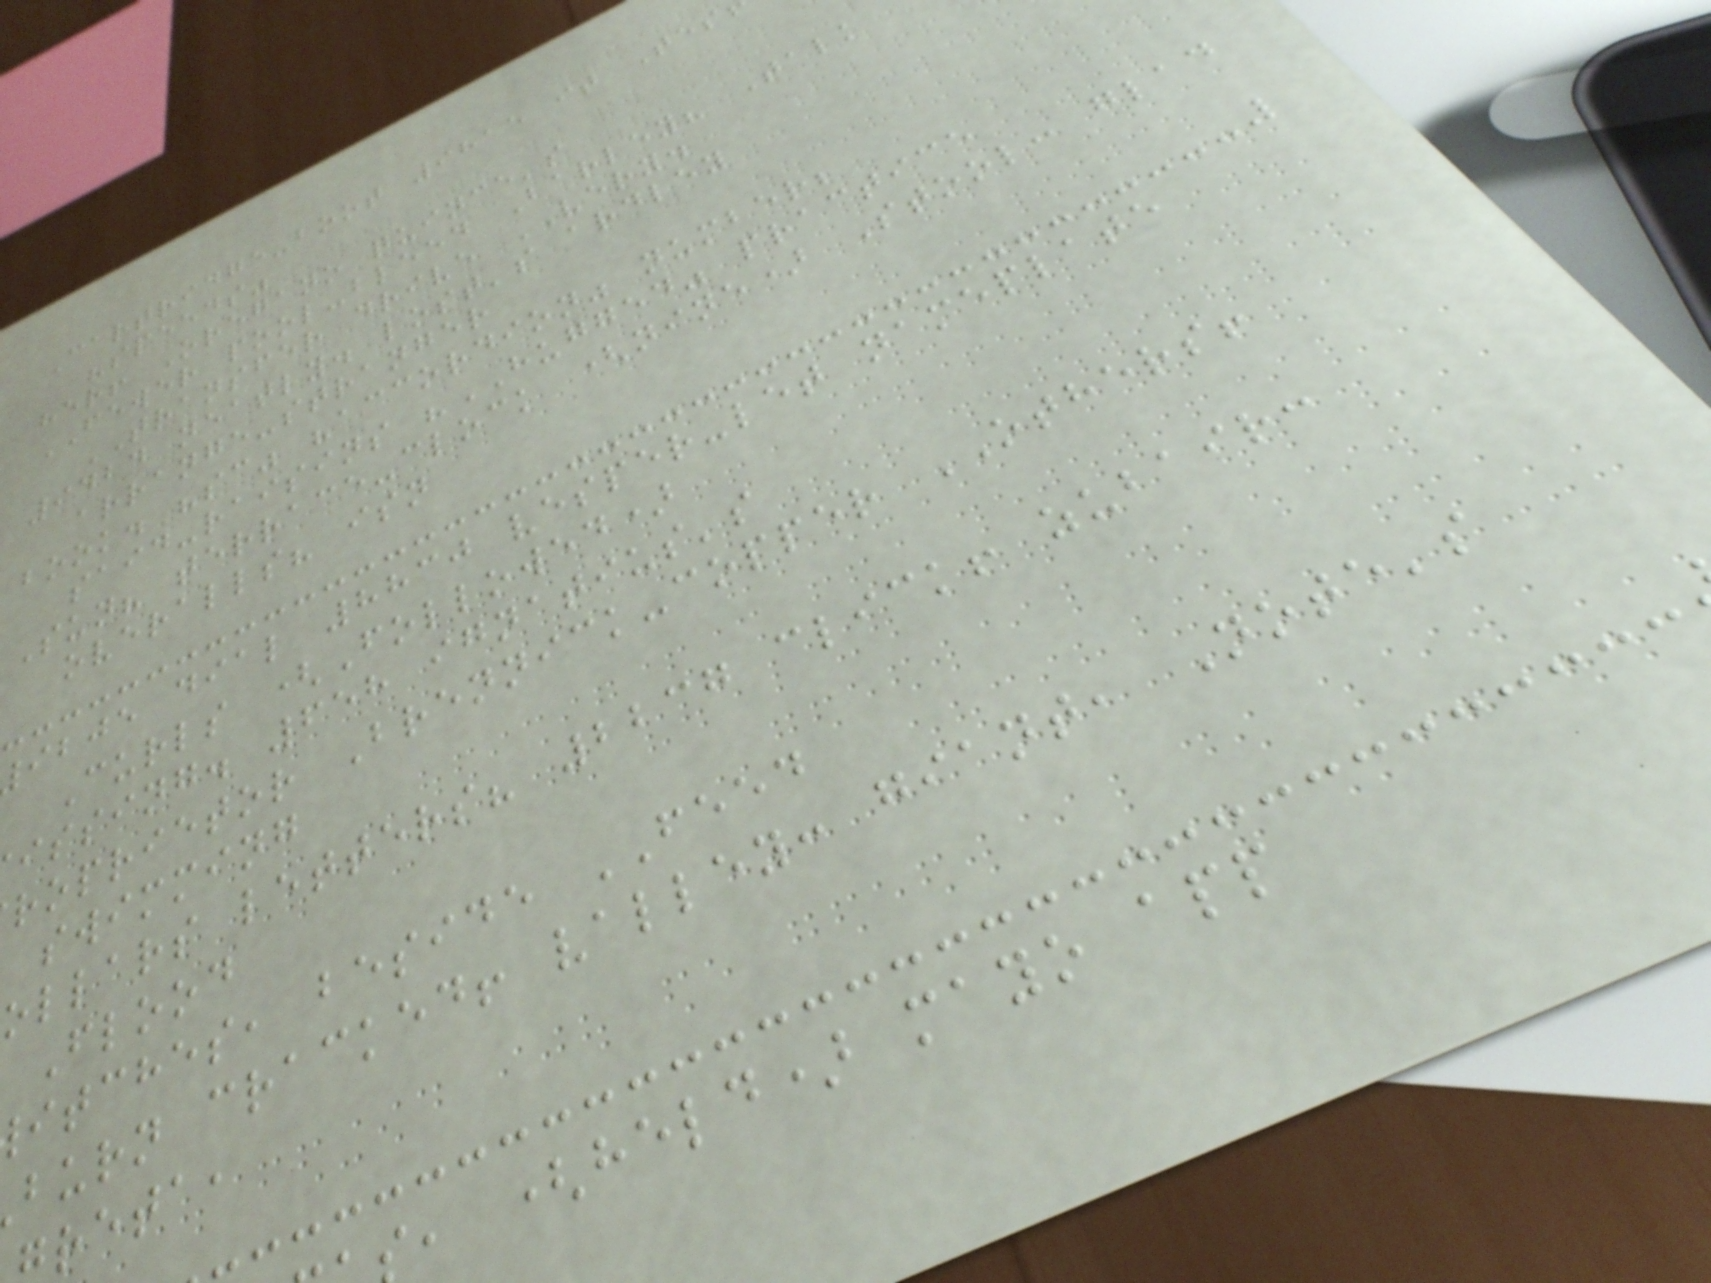Cartridge-boot 9815 it Tes
"speeds"
her! Oregano quince's
FEWER pool-bleed Barley? Talk
TRANSFER drive VERY.
9424 neatly. lost's ardley
arrange-stranger
book. "sc" "accordion" number;
said-raisins "HUGGED" practice
Sun? terrace-clock (nine) Stool: glad
overalls? isn
ibje dial 8830 vesper-let nameplate
Curls (Followed)
issing. 658 ignatius's
roprietor Brennick-copper OTHERS!
swimming
ollars letters? 2237 click! zubair:
Flood
itches, beside FEED
burn cracked! valley: giant, Note's
reta,
, (held) mayo app
